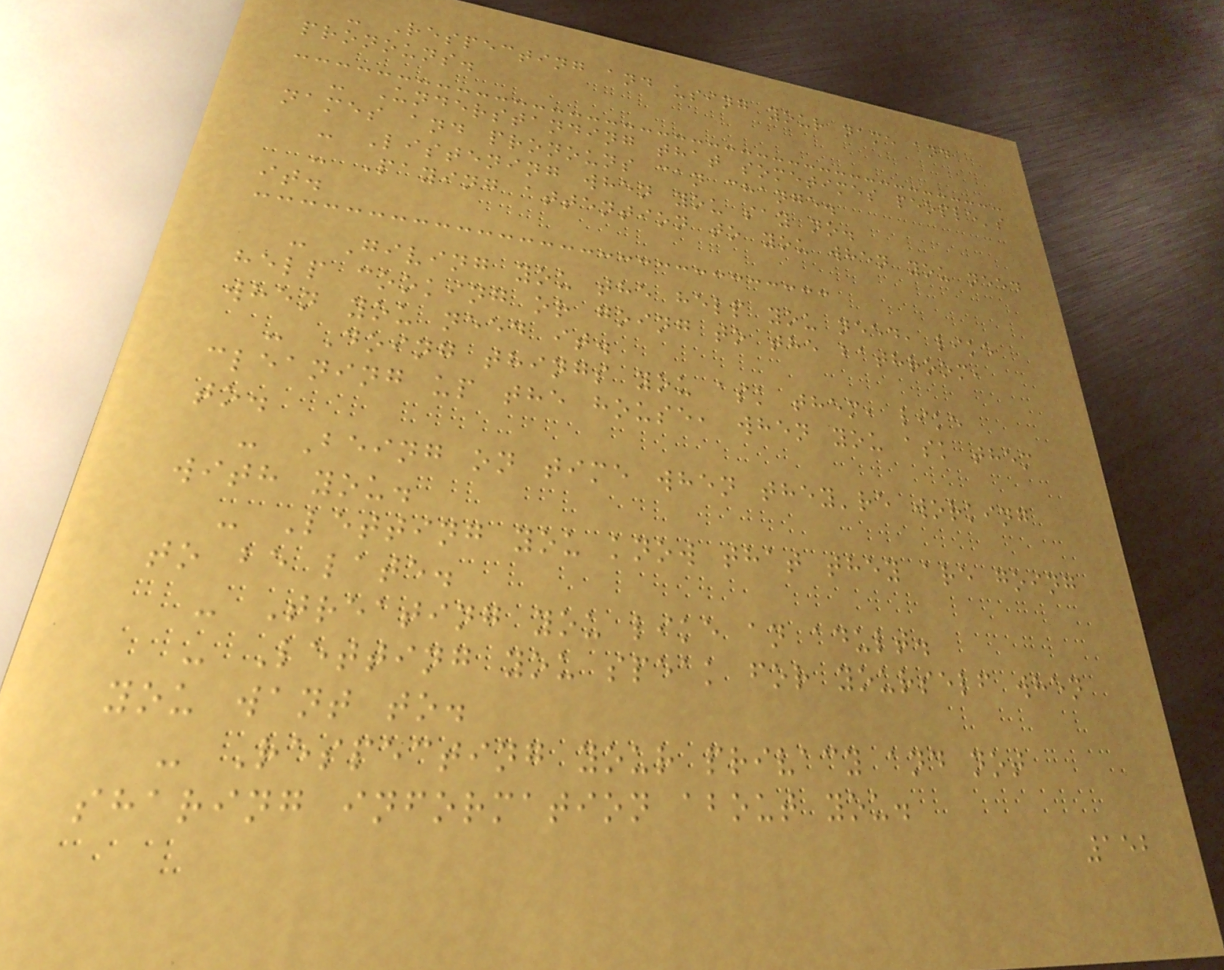- Respecting and using your name and
pronouns.
- Understanding that sometimes people's
names and pronouns can change.
- Listening when you say no.
- Paying attention to you when you need
it.
- Giving you the help you need, like
help cooking or going to the bathroom,
when you need it.
- Doing things you ask them, like
cleaning up the house, when you ask them
to.
- Being on time when they're working
with you.
- Letting you know that they are going
to be late.
- Treating you like an adult.
- Letting you speak for yourself when
you want to.
- Respecting your privacy and not
sharing information about you.
152
